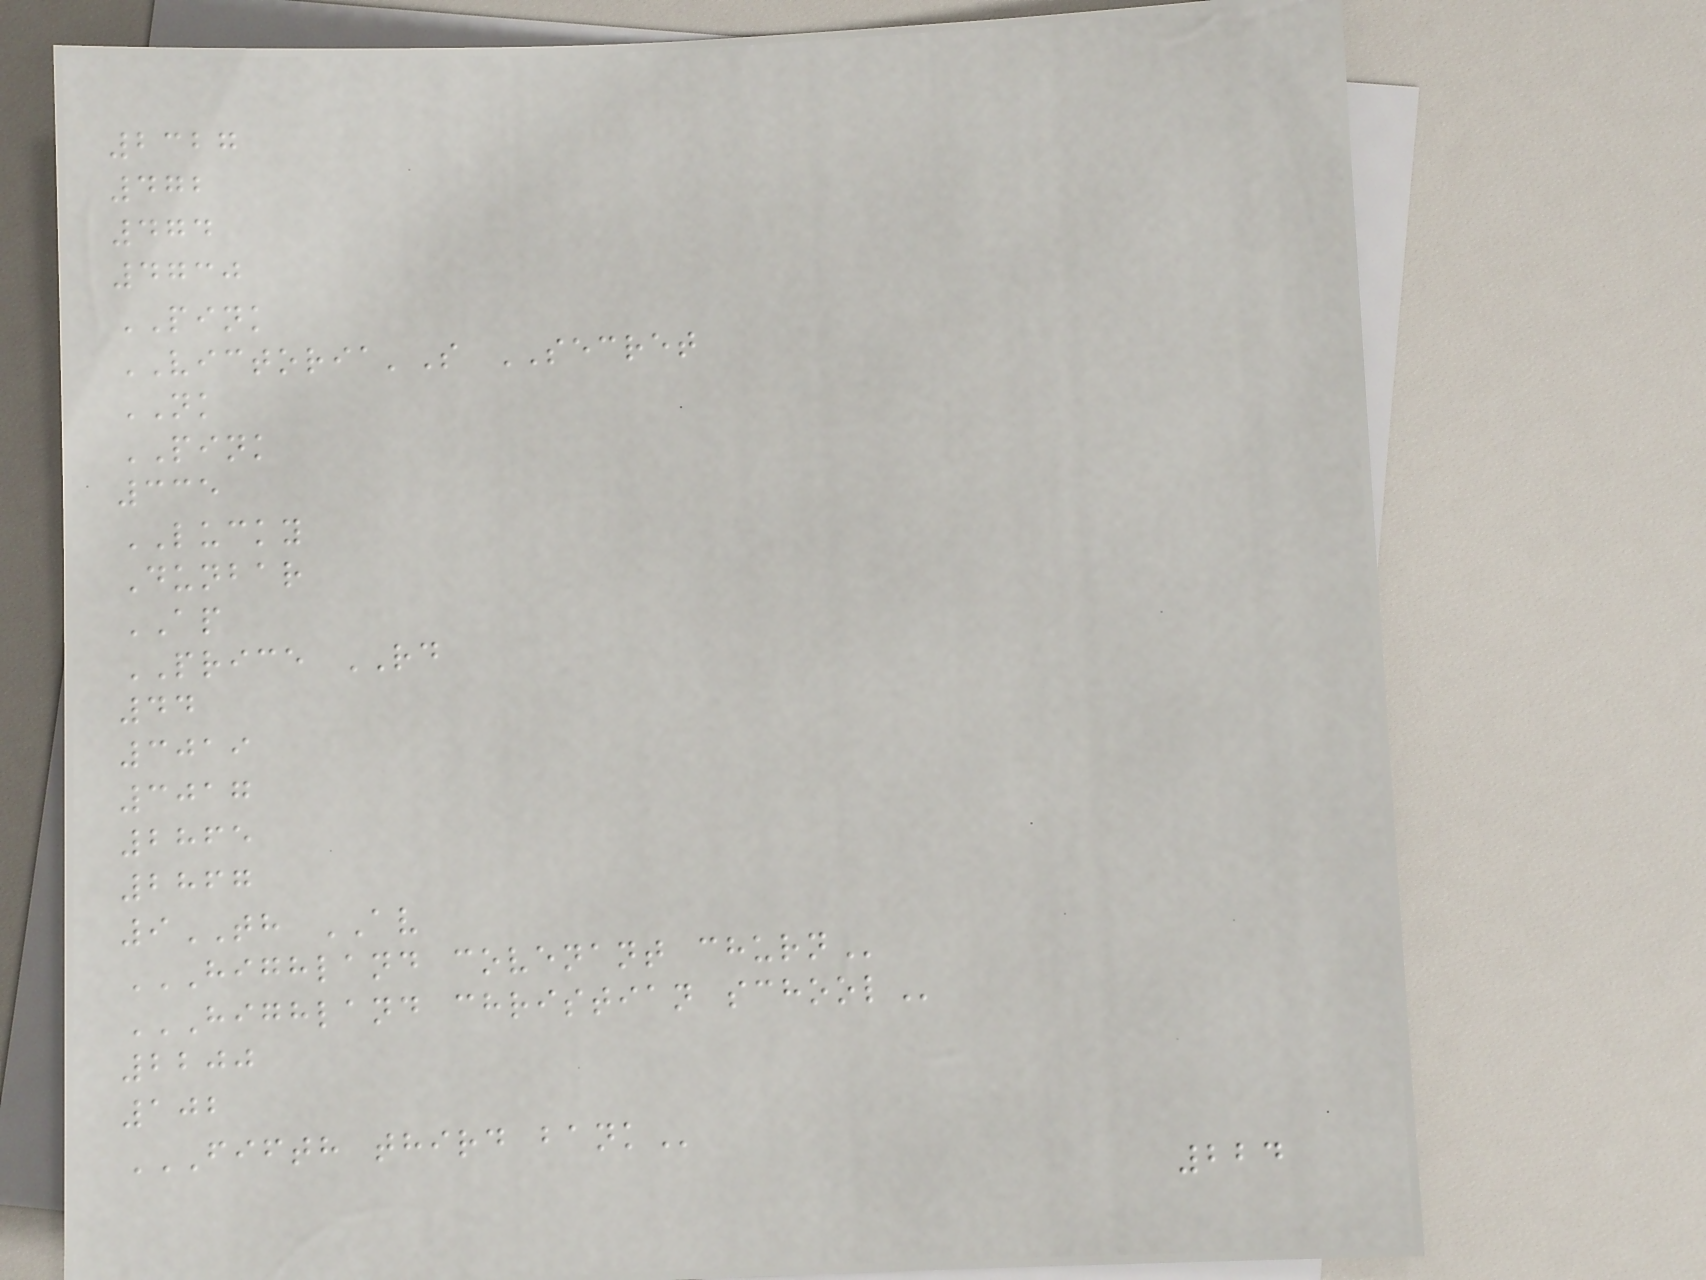2327
472
474
4730
PINK
VICTORIA'S SECRET
NK
PINK
335
LUCKY
Dunbar
AP
PRICE RD
44
3019
3017
2865
2867
9TH AV
HIGHLAND COVENANT CHURN
HIGHLAND CHRISTIAN SCHOOL
2200
102
FIFTH THIRD BANK
224
